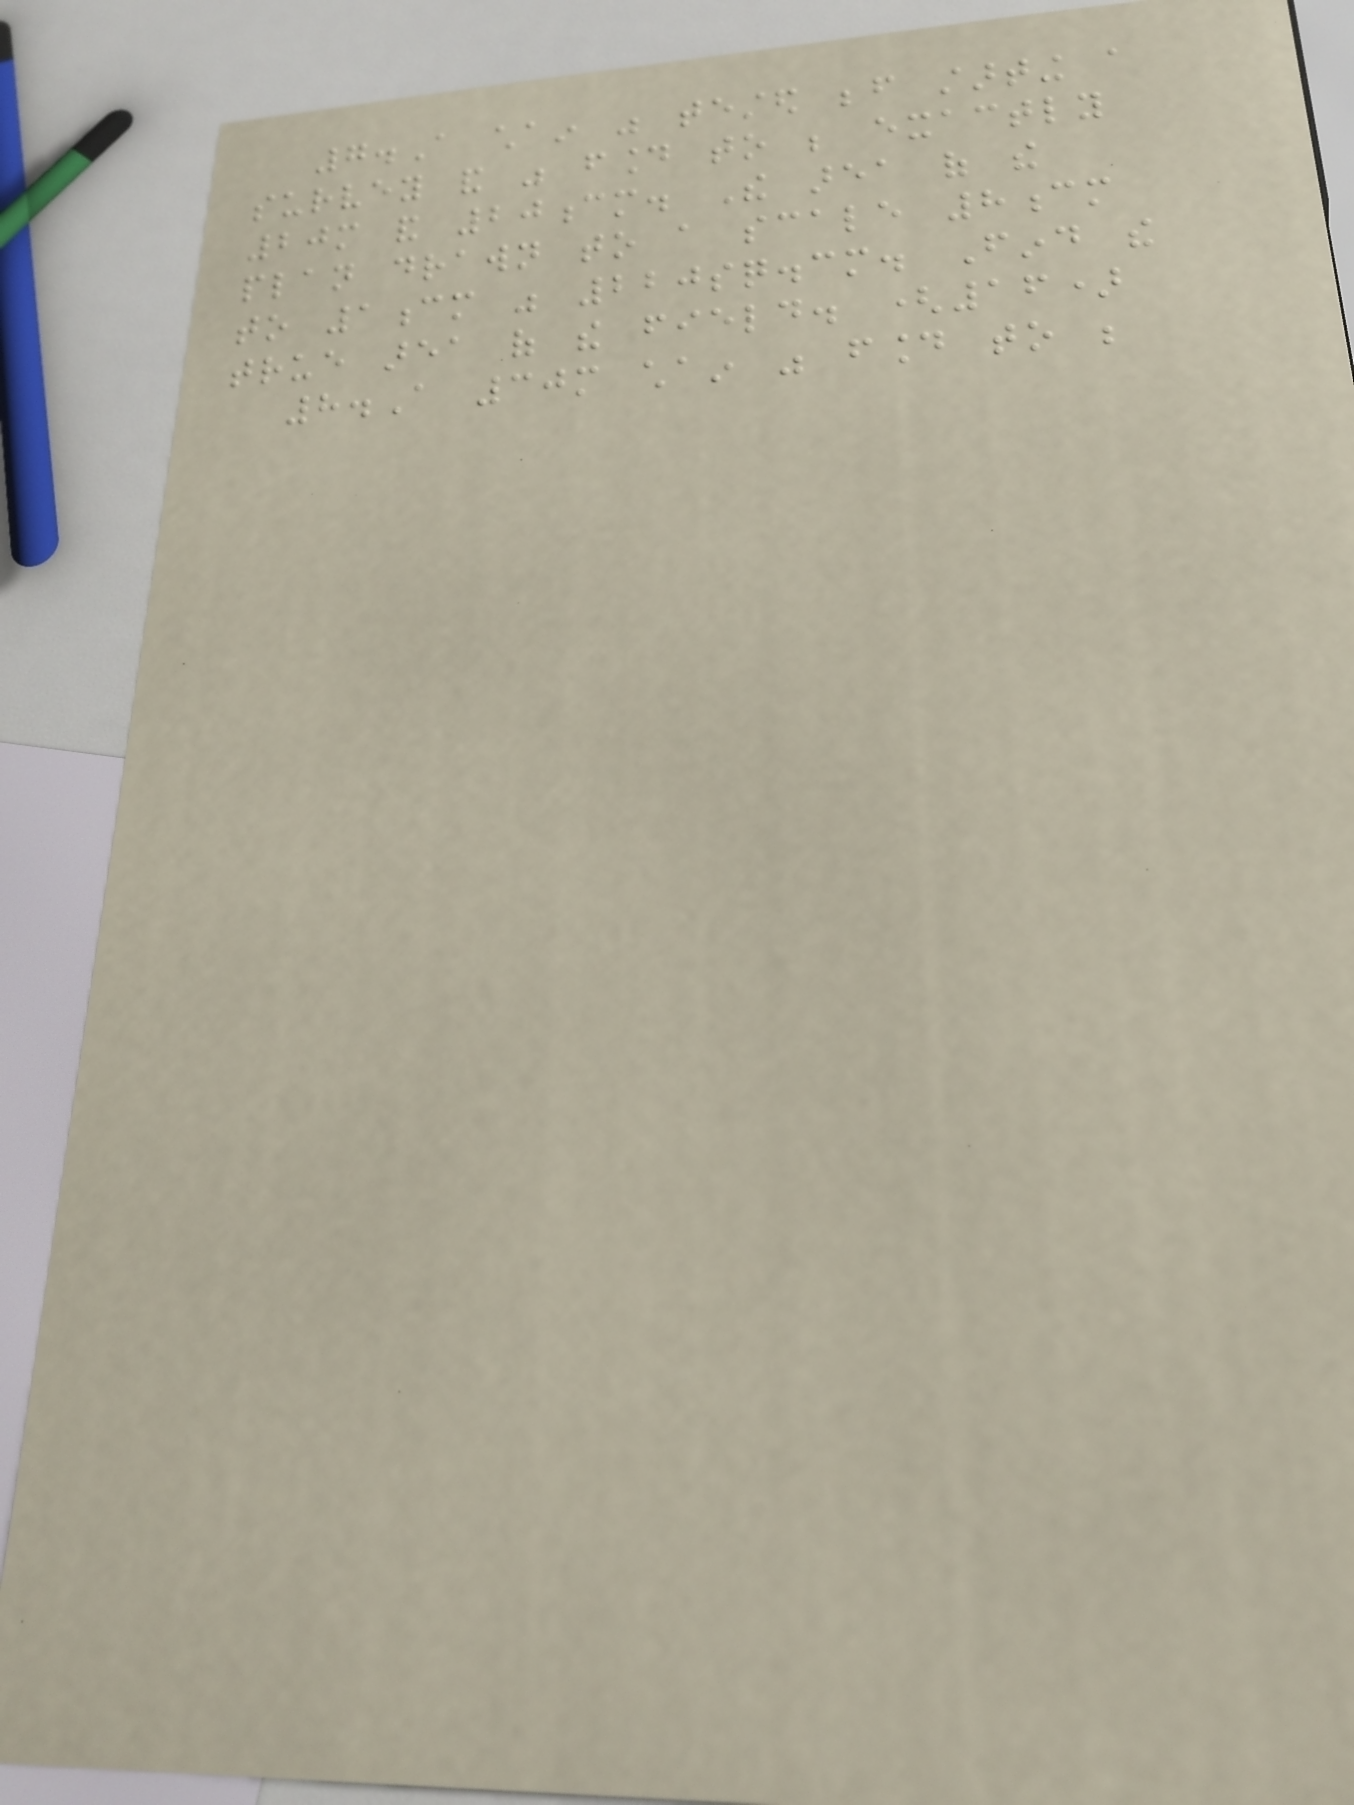7.A chain was tested before starting a
survey and was found to be exactly
20m and 20cm. The area of the
plan drawn to a scale 8cm
to 1cm was 220sq.cm. Find the
true area of the field. (16)
8.A 30m chain was found to be
